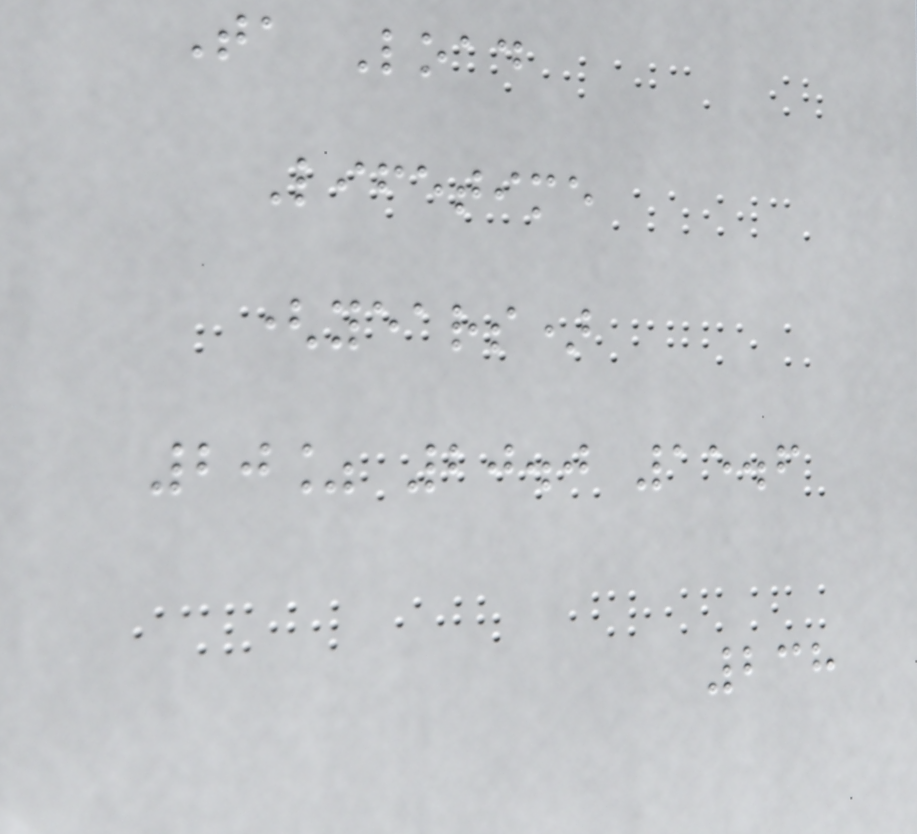Ta Load
Lifetime
(years)
20% 20.0 15.6
238
